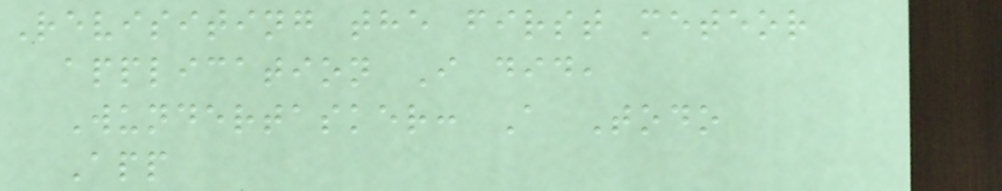Revisiting the first meteor
application I did,
Wundertasker: A Todo
App
